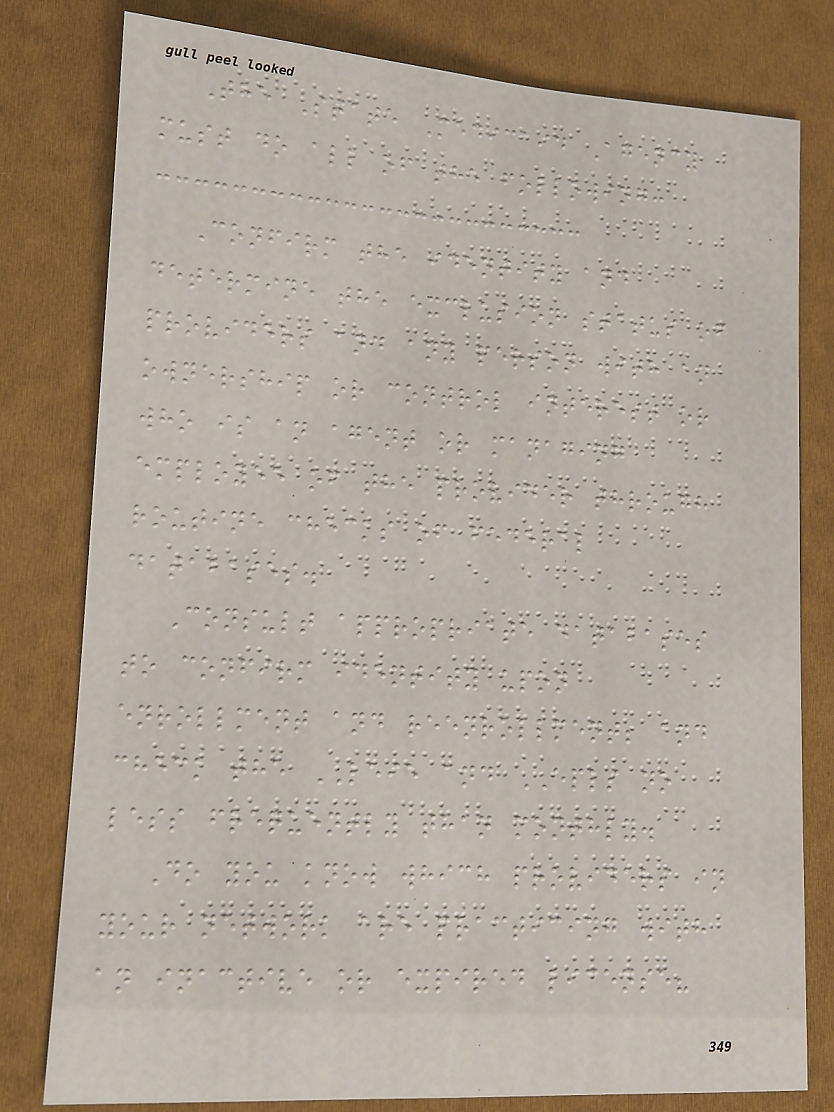The State Medicaid Agency
must do all of the following:
Confirm the identity and
determine the exclusion status of
providers and any person with an
ownership or control interest or
who is an agent or managing
employee of the provider through
routine checks of federal
databases.
Consult appropriate databases
to confirm identity upon
enrollment and reenrollment; and
check the LEIE and EPLS no
less frequently than monthly.
Do you know which providers in
your network are practicing with
an inactive or expired license?
